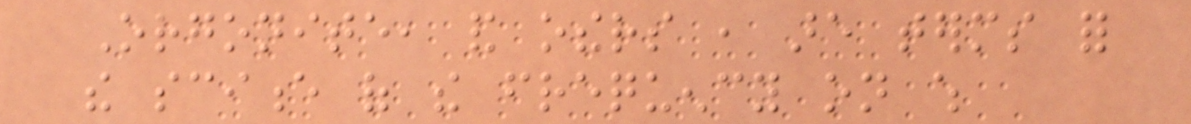Orgonite, and others , are terms for
the science of the frequency on which
